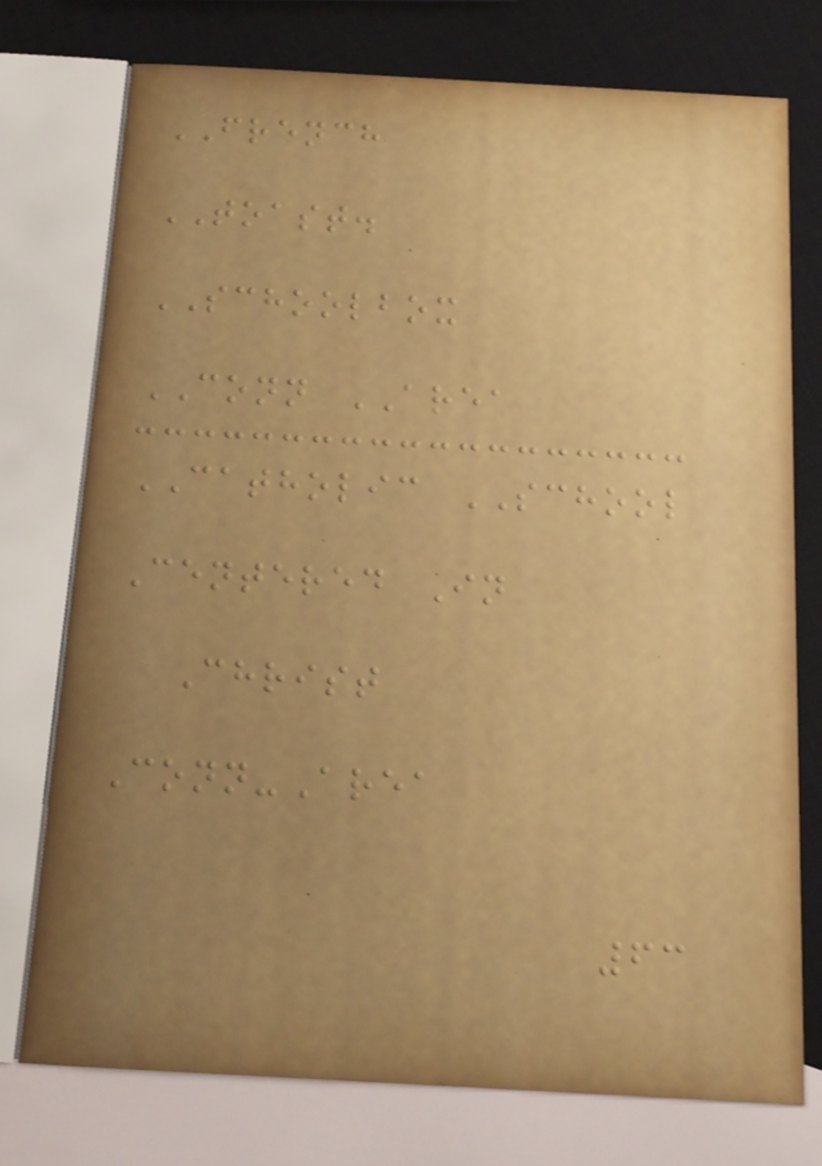FRENCH
TOAST.
SCHOOLBOX
CONN AREA
CATHOLIC SCHOOL
Centered In
Christ
Conn-Area
63
